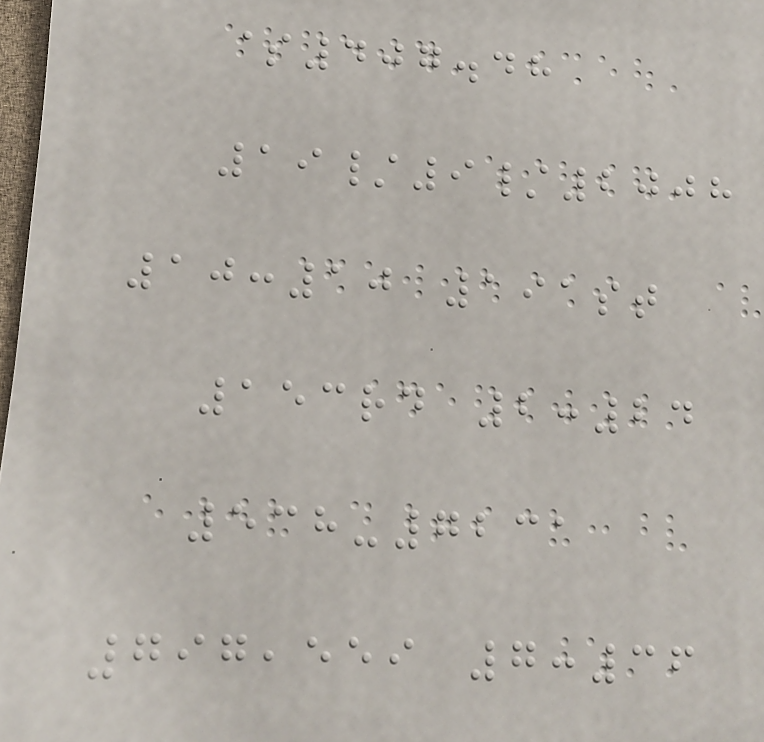$407.48
19/9/2008
10:10 191st
153rd 2:24
538-7231
797,559 7:36
